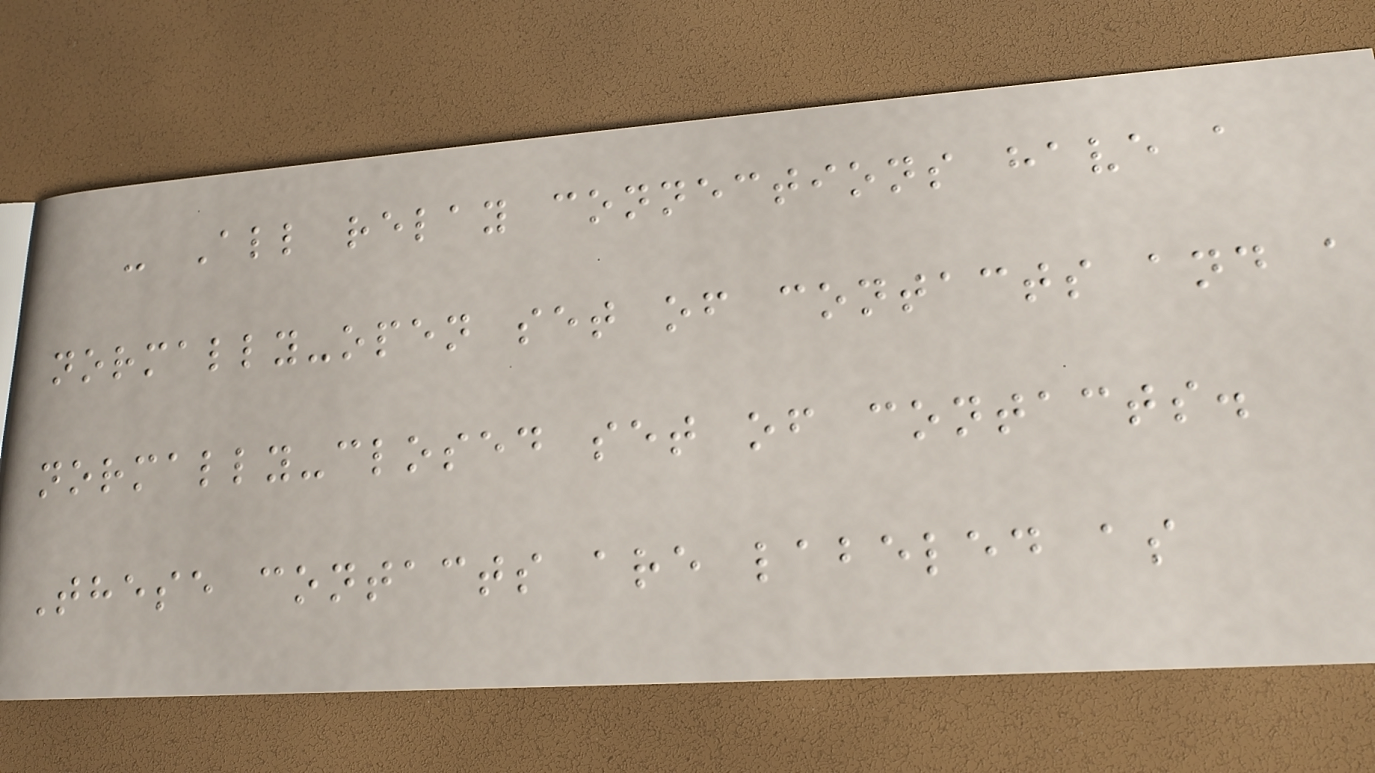- All relay connections have a
normally-open set of contacts and a
normally-closed set of contacts.
These contacts are labeled as
